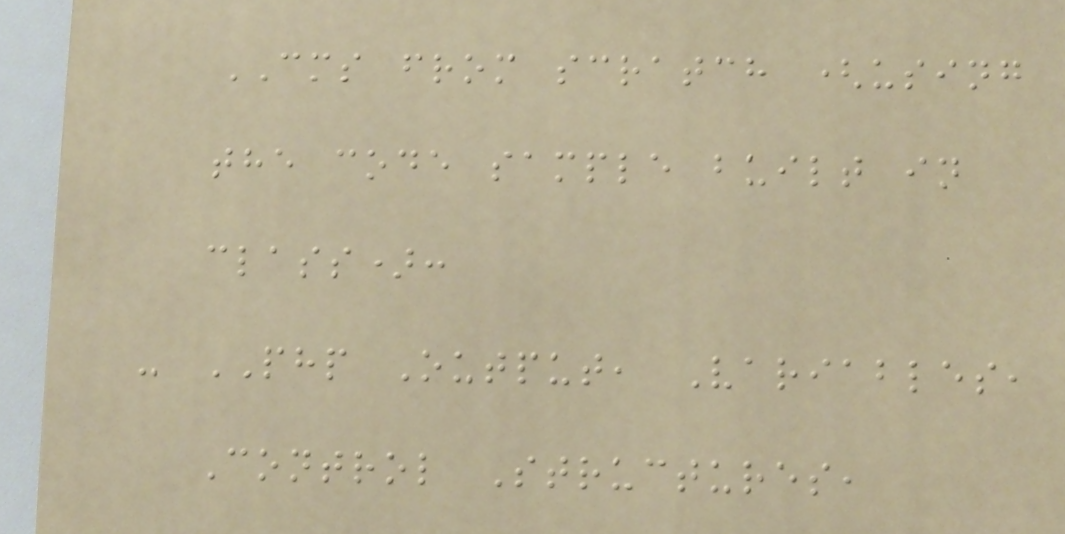CMS from scratch (using
the code sample built in
class):
- PHP Output, Variables,
Control Structures,
